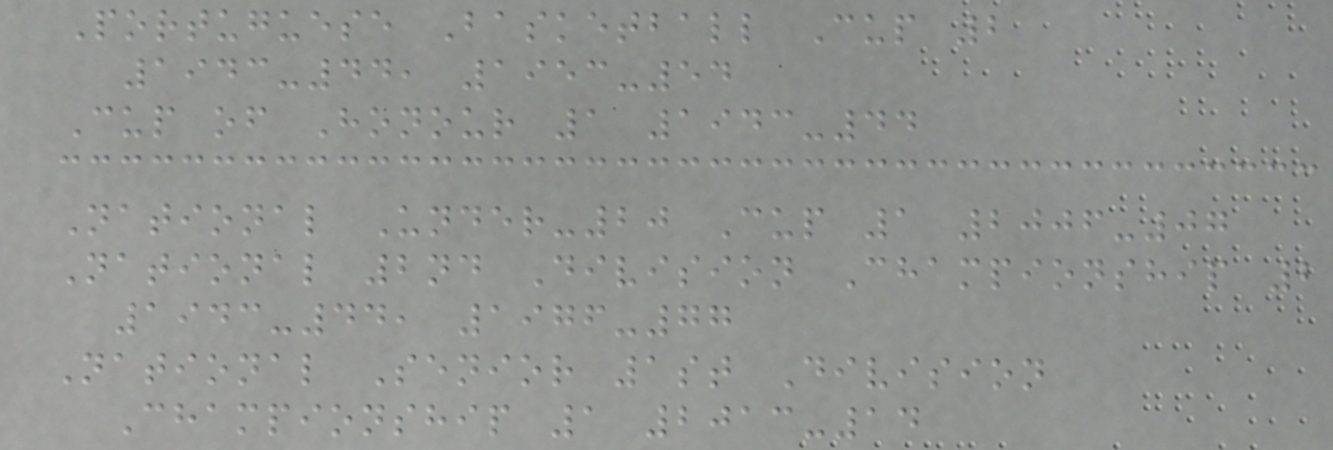Portuguese Basketball Cup 2
1943-44, 1953-54
Cup of Honour 1 1943-44
National Under-20 Cup 1 2006-07
National 2nd Division Championship 2
1943-44, 1976-77
National Senior 1st Division
Championship 1 2013-14
